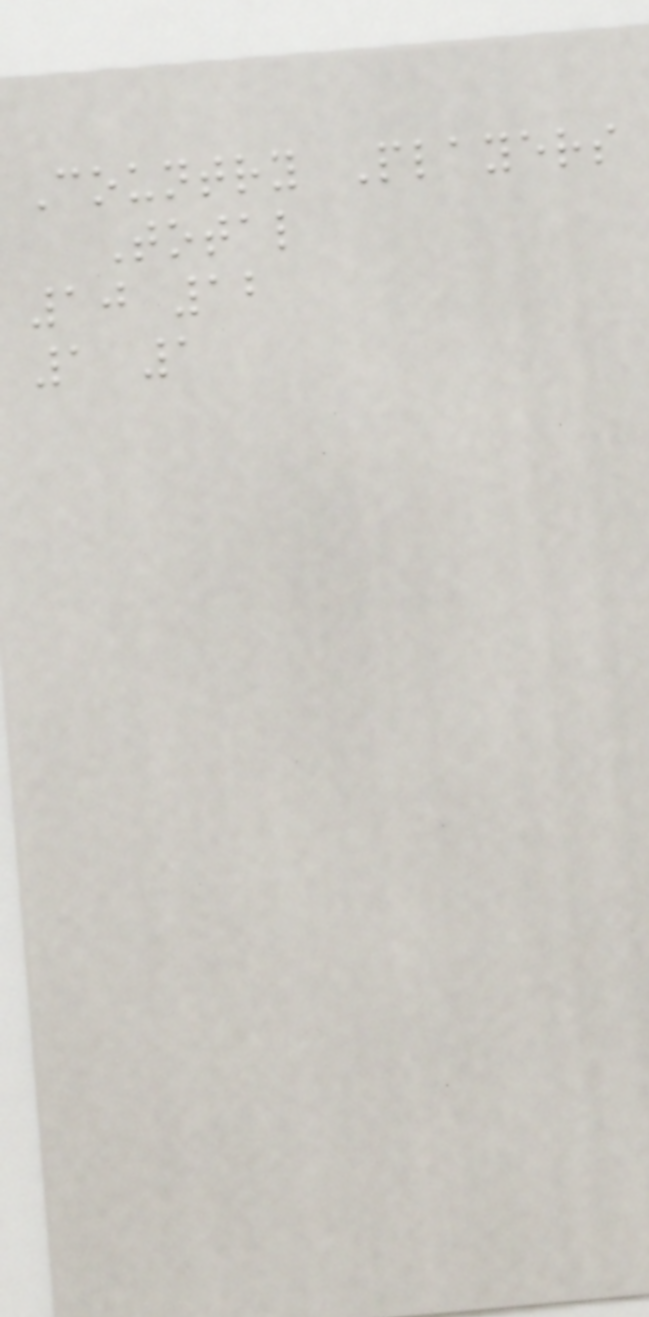Country Players
Total
10 12
1 1
